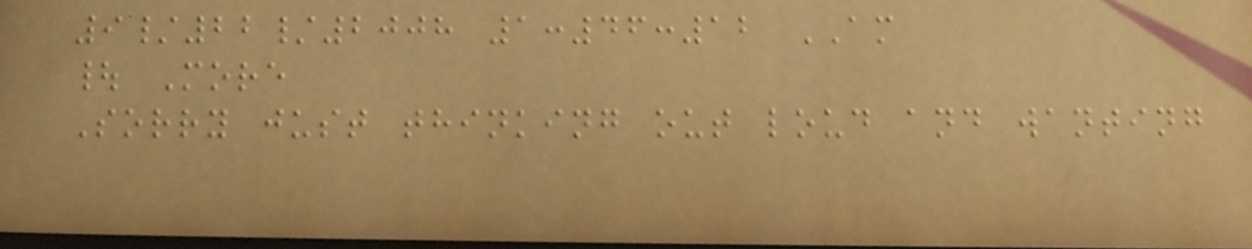9/22/2008 1:46:12 AM
| More
Sorry just thinking out loud and wanting
